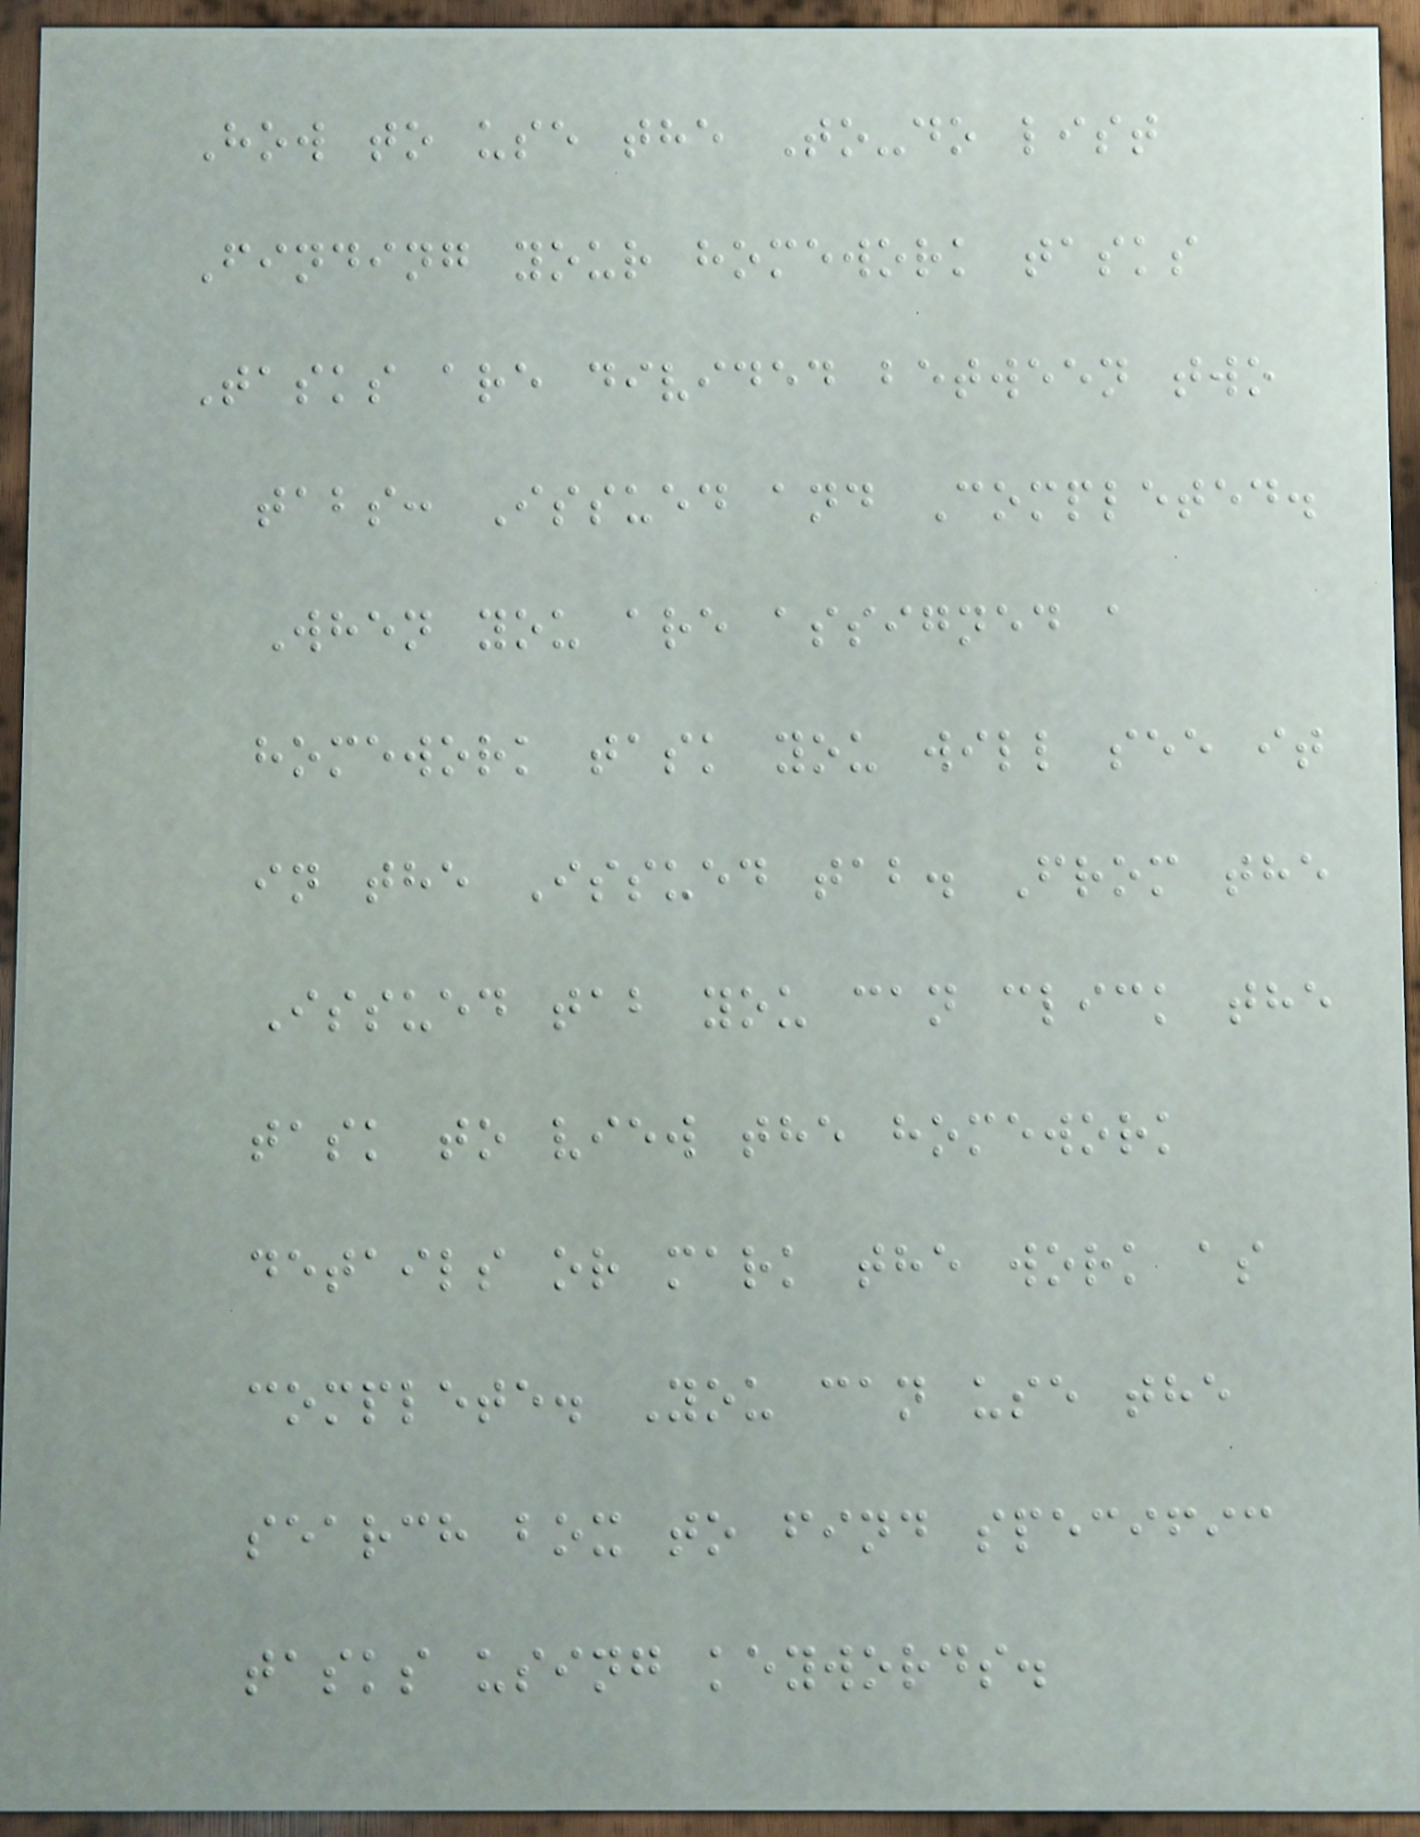How to use the To-do list
Finding your homework tasks
Tasks are divided between two
tabs: Issued and Completed.
When you are assigned a
homework task you will see it
in the Issued tab. From the
Issued tab you can click the
task to view the homework
details or mark the work as
complete. You can use the
search box to find specific
tasks using keywords.
